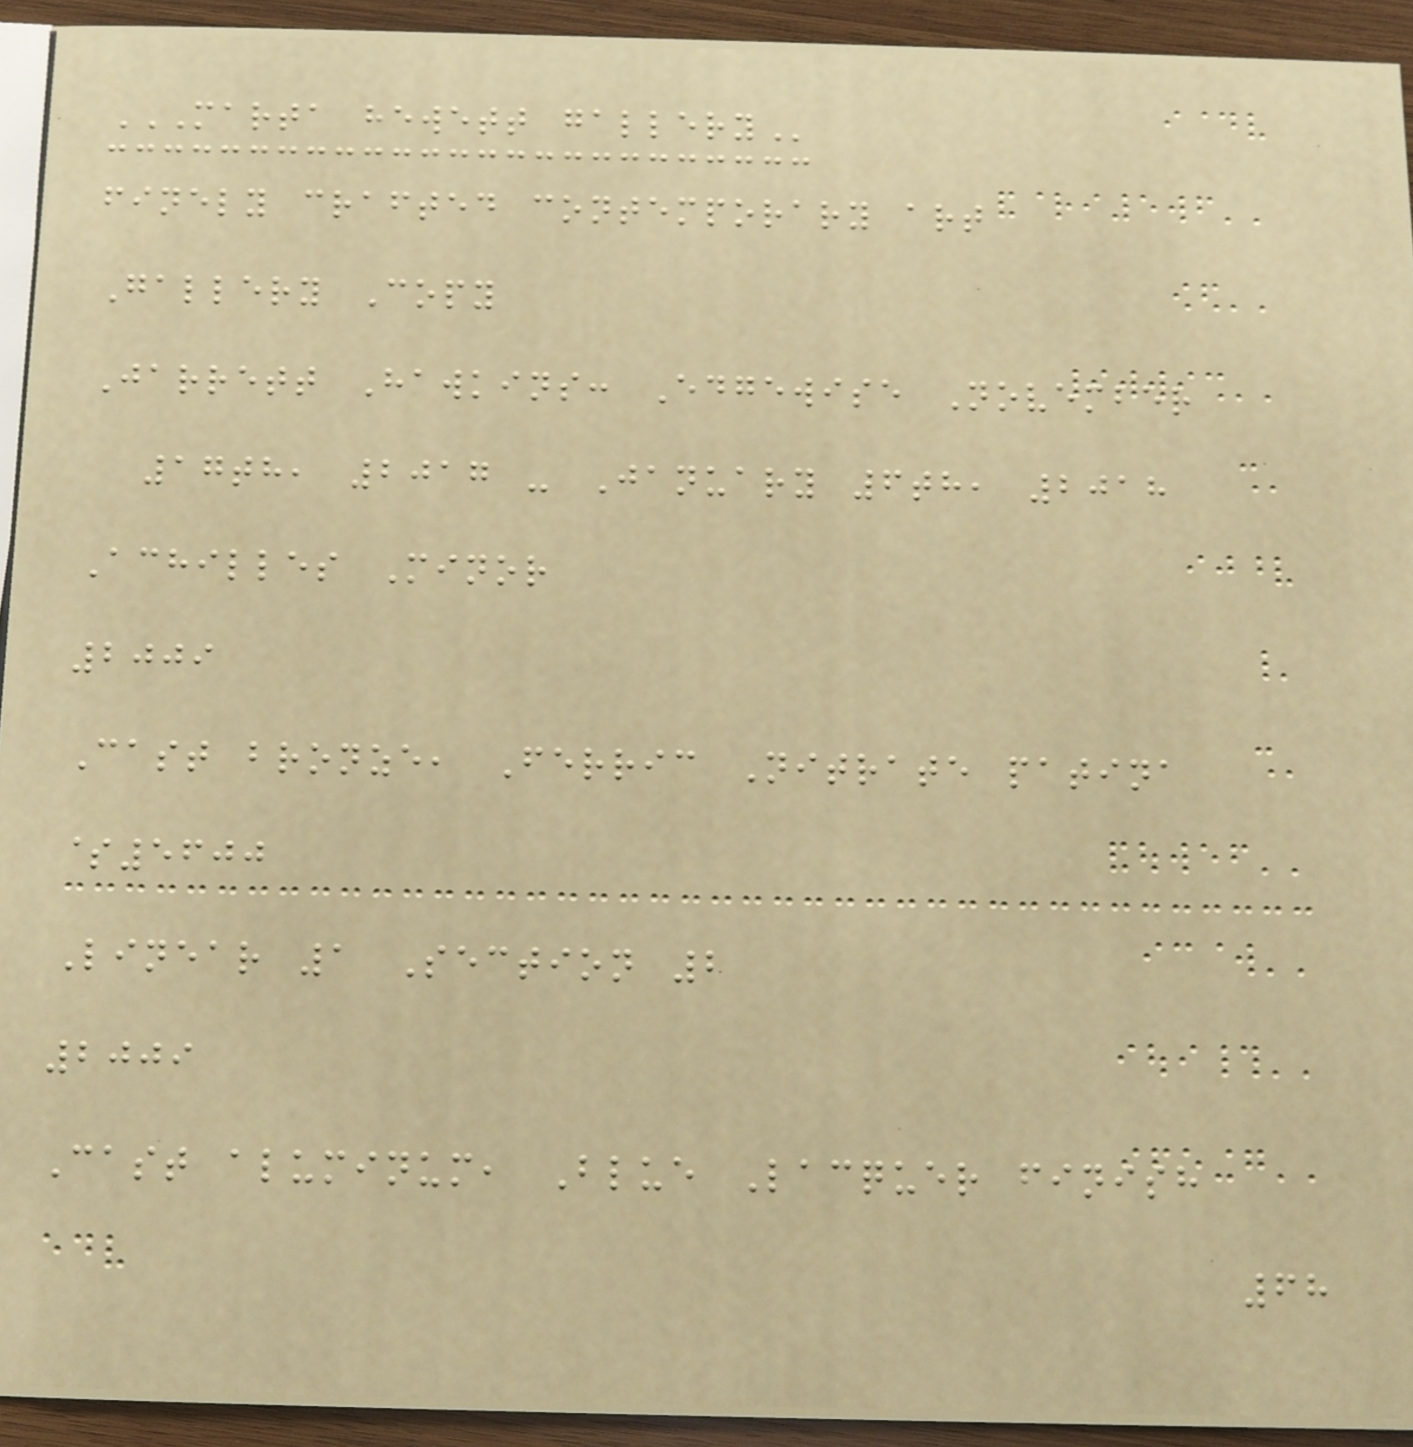MARTA HEWETT GALLERY
finely crafted contemporary art
Gallery Copy
Jarrett Hawkins: Edgewise November
17th, 2017 - January 6th, 2018
Achilles Minor
2009
Cast bronze, Ferric Nitrate patina
$5600
Linear 1 Section 2
2009
Cast aluminum, Blue Lacquer finish
68
